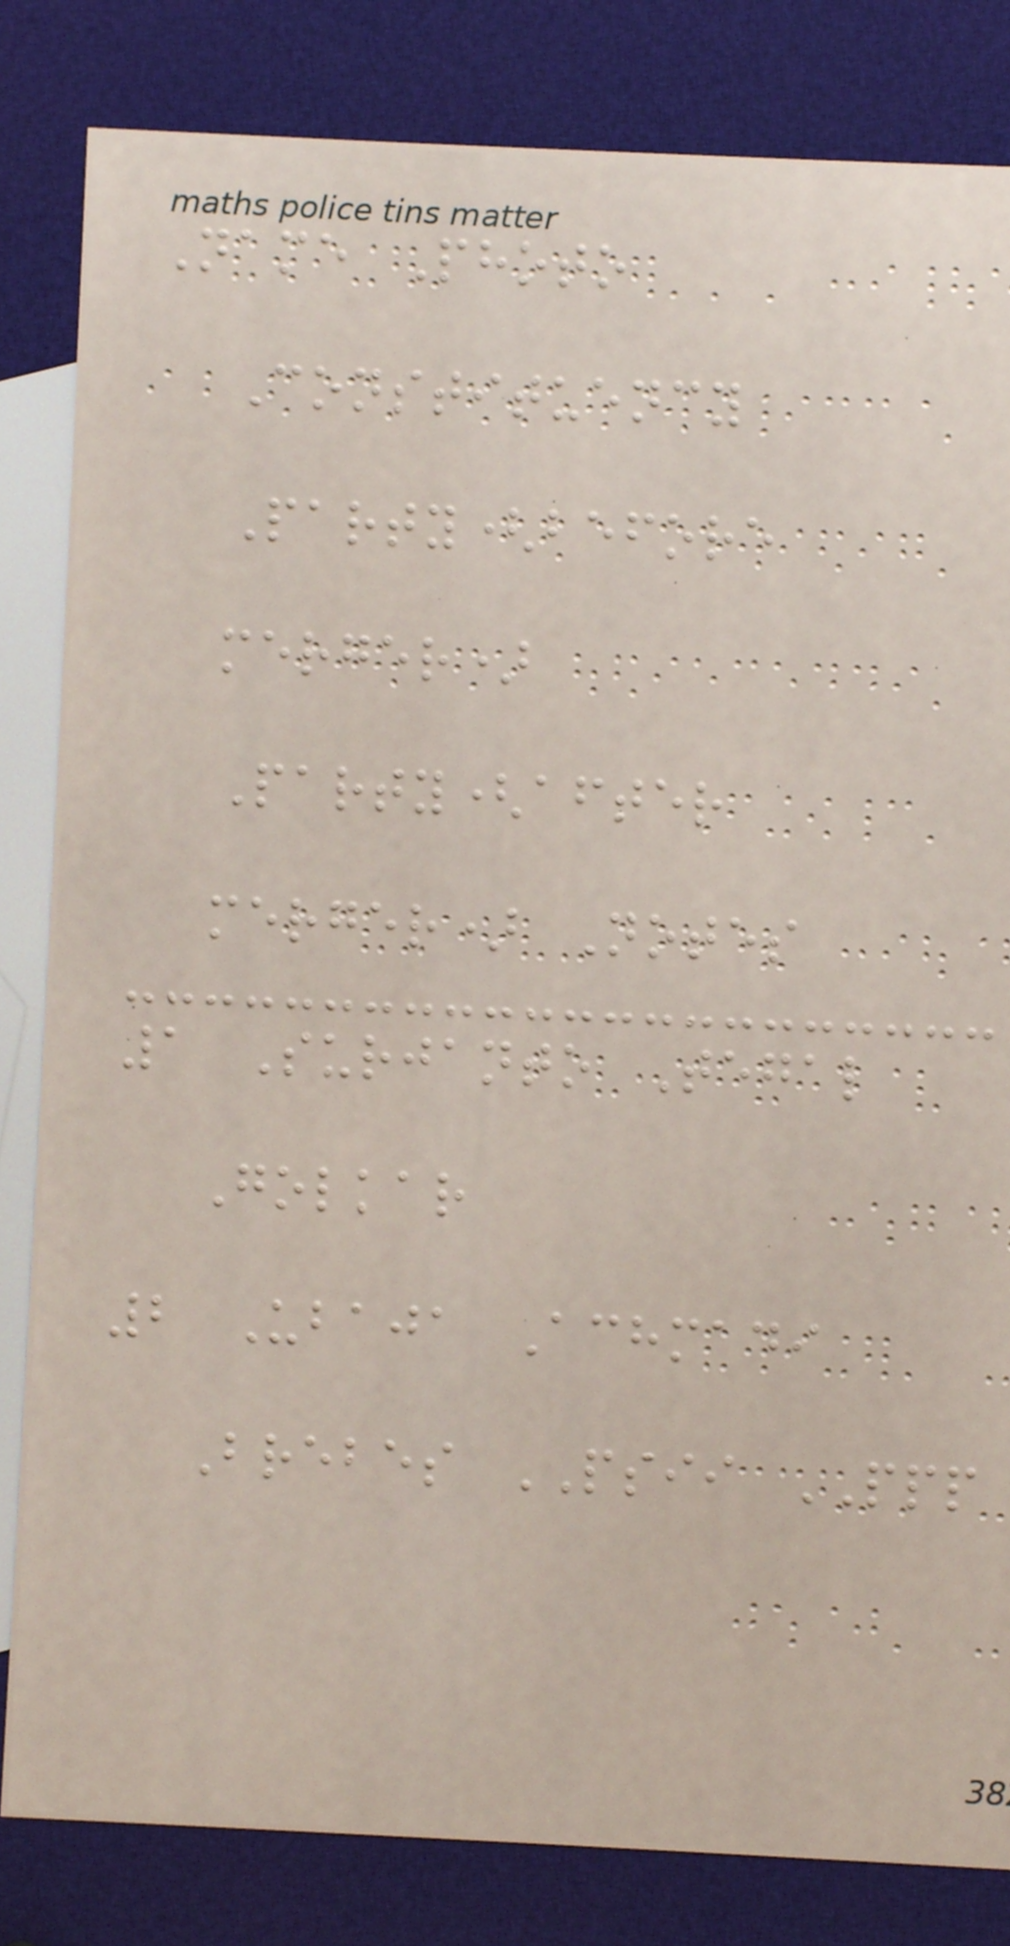Name Photo
Constituency
Party(before
merger)
Party(after
merger) Notes
1 Surjanto Tegal
Golkar
2 Ubaja Achmadi
Brebes PSII PPP
